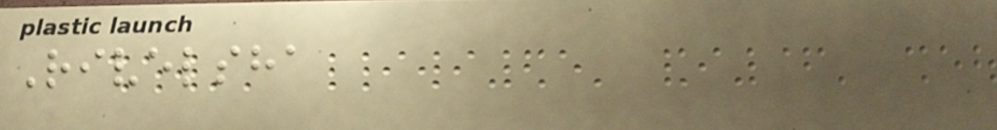Rivelsha
